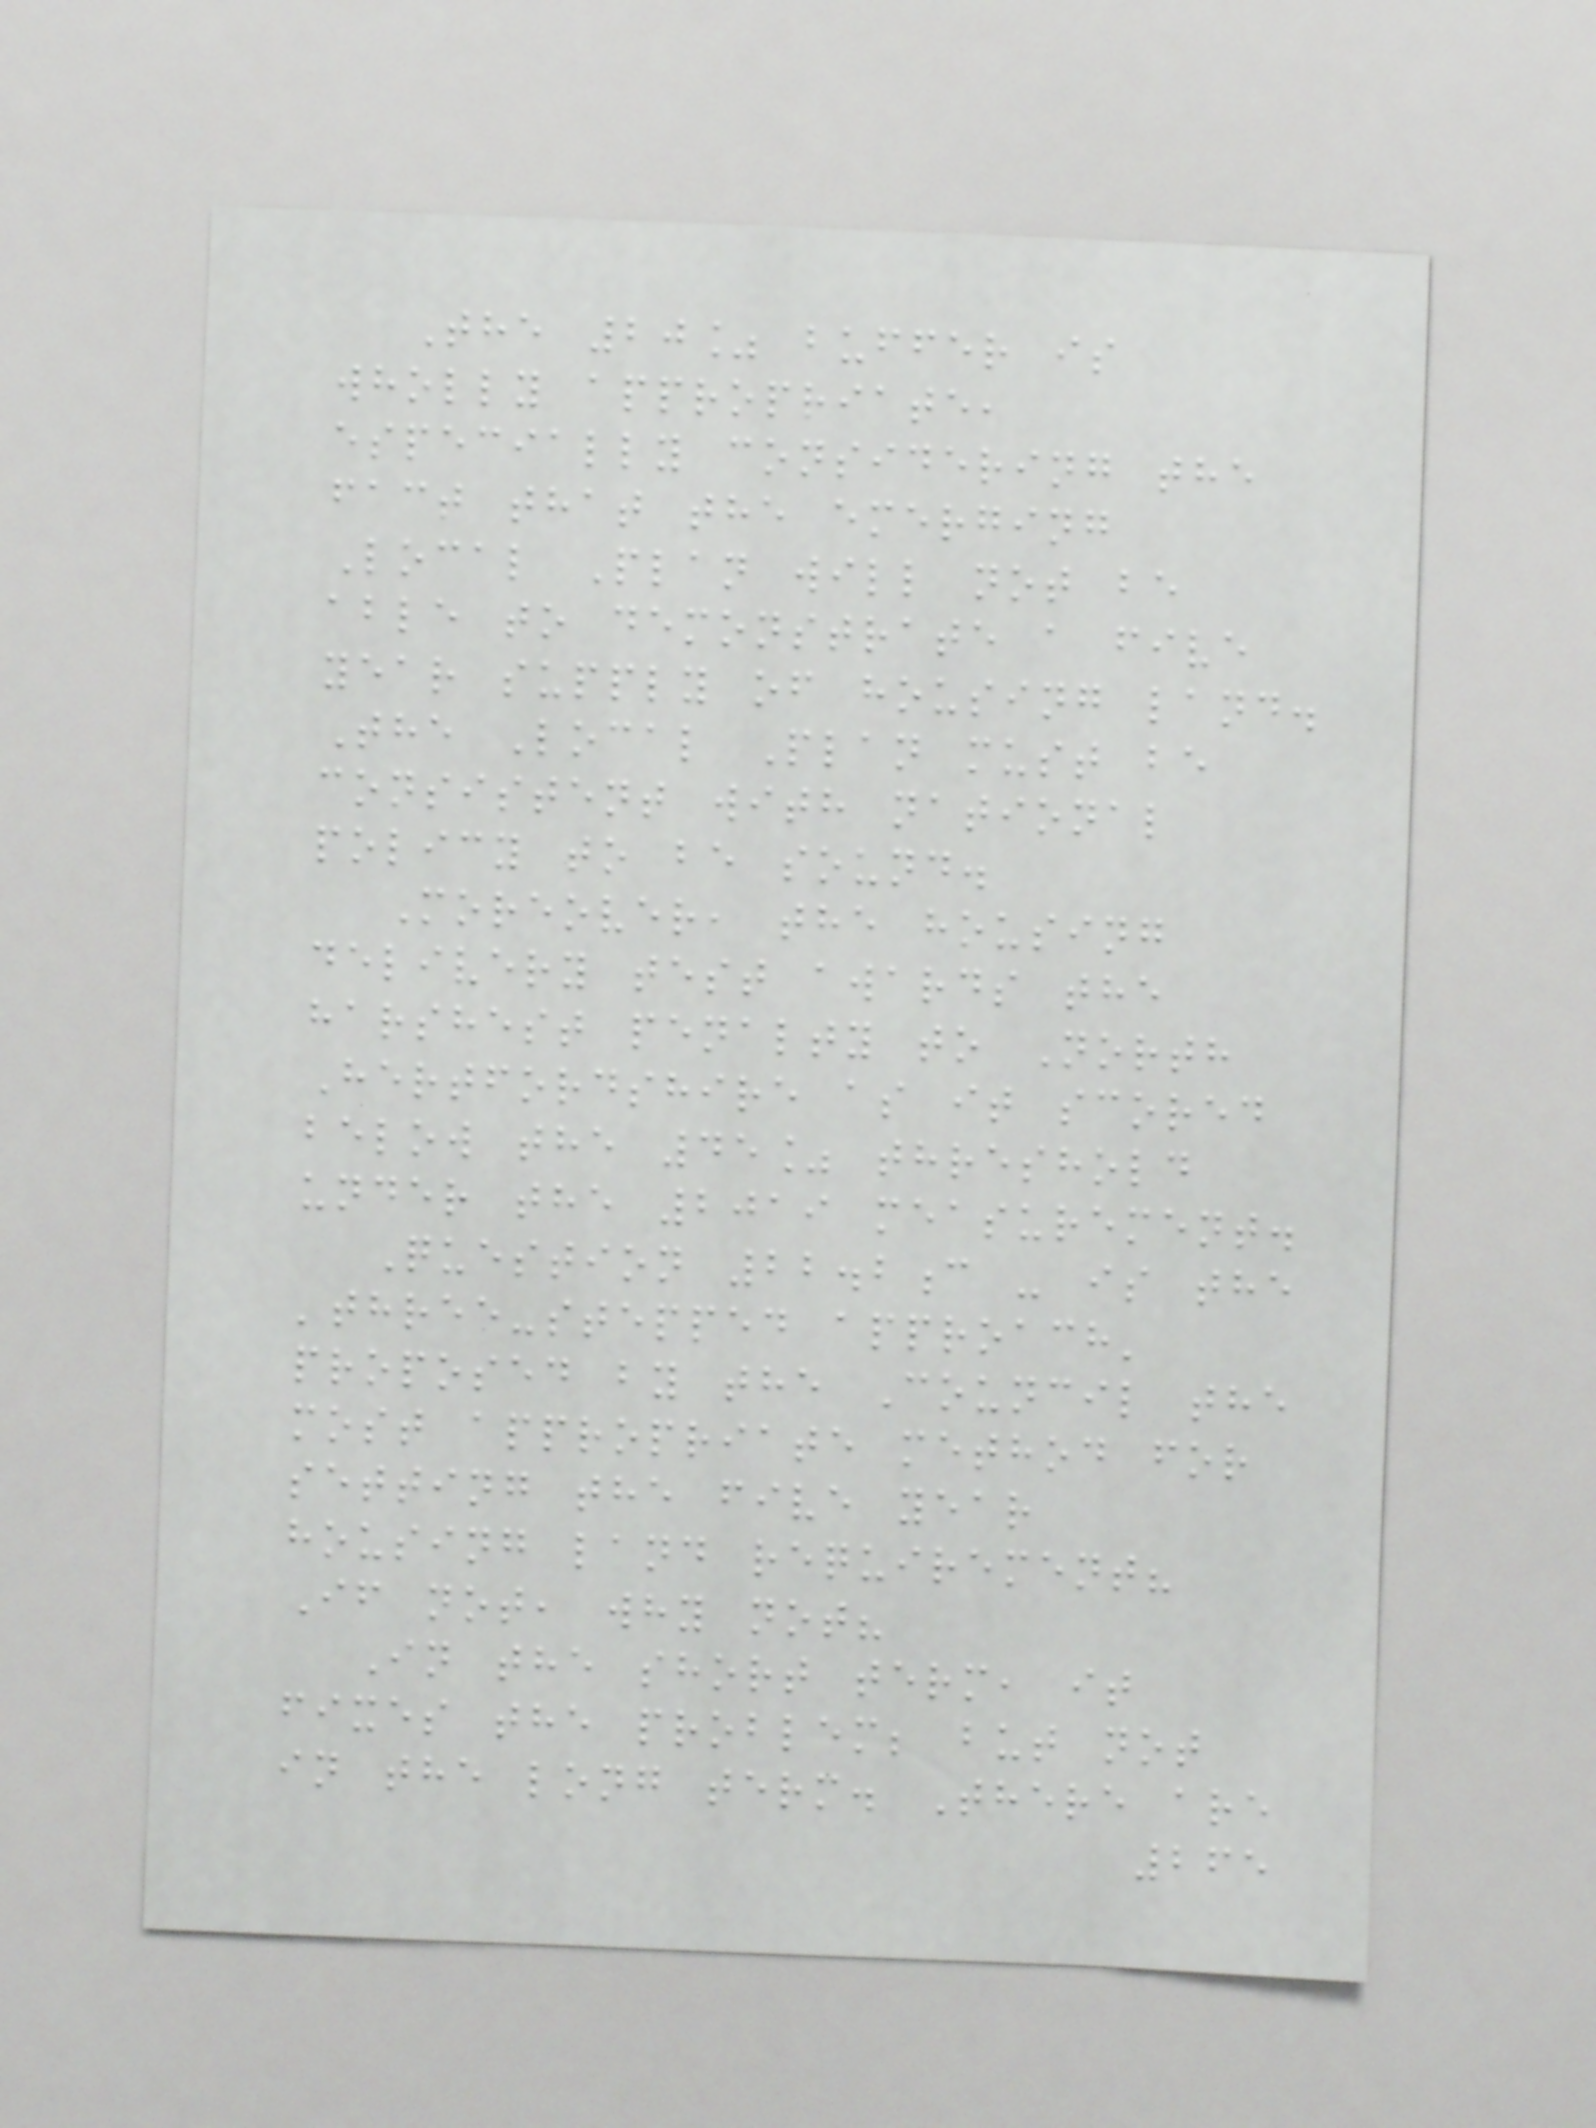The 20% buffer is
wholly appropriate,
especially considering the
fact that the emerging
Local Plan will not be
able to demonstrate a five
year supply of housing land.
The Local Plan must be
consistent with national
policy to be sound.
Moreover, the housing
delivery test awards the
harshest penalty to North
Hertfordshire as it scored
below the 45% threshold
under the 2019 measurement.
Question 22.2c - is the
'three-stepped approach'
proposed by the Council the
most appropriate method for
setting the five year
housing land requirement?
If not, why not?
In the short term, it
fixes the problem; but not
in the long term. There are
265
